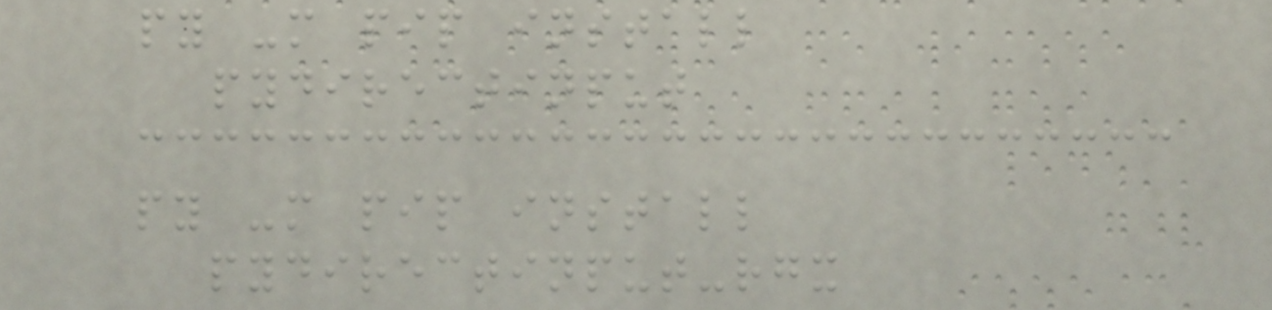py -m pip install
pydirectinput
py -m pip install
pydirectinput-rgx
